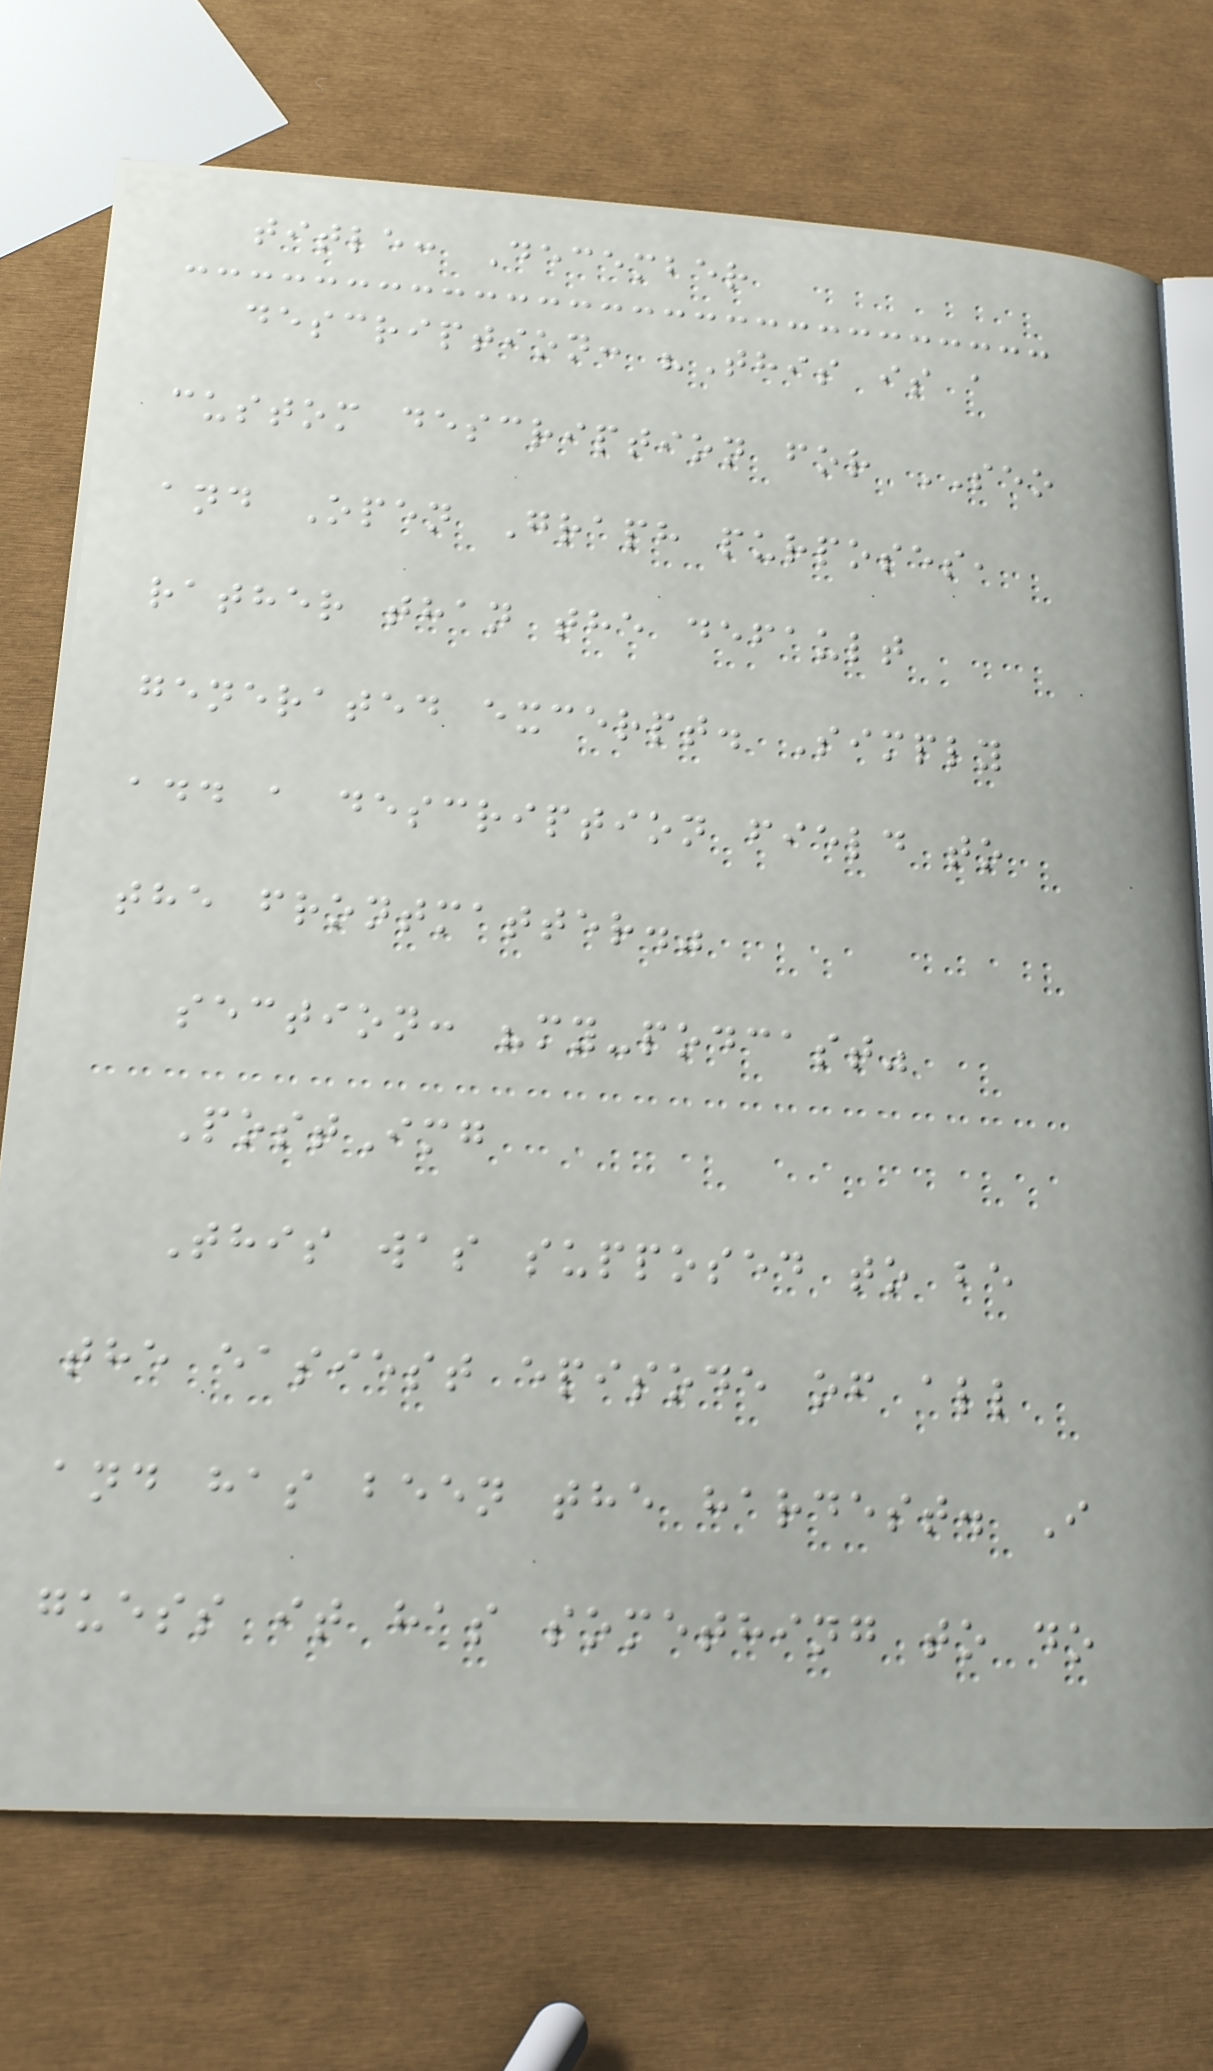title: December
description: "This is a
custom description for SEO
and Open Graph purposes,
rather than the default
generated excerpt. Simply
add a description field to
the frontmatter."
section: "my-podcast"
PostImg
This was supposed to be
the easiest episode of all
and has been the hardest. I
guess it has something to do
